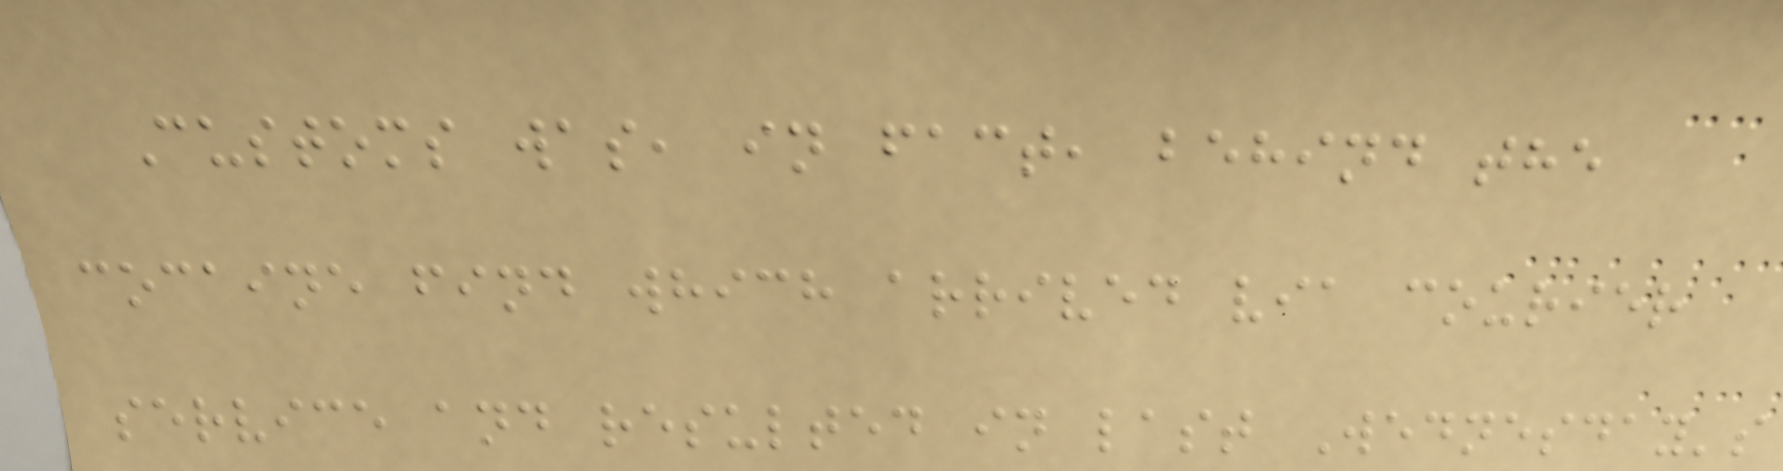Customs was, in fact, behind the
cocaine find which arrived via courier
service and resulted in last Wednesday's
